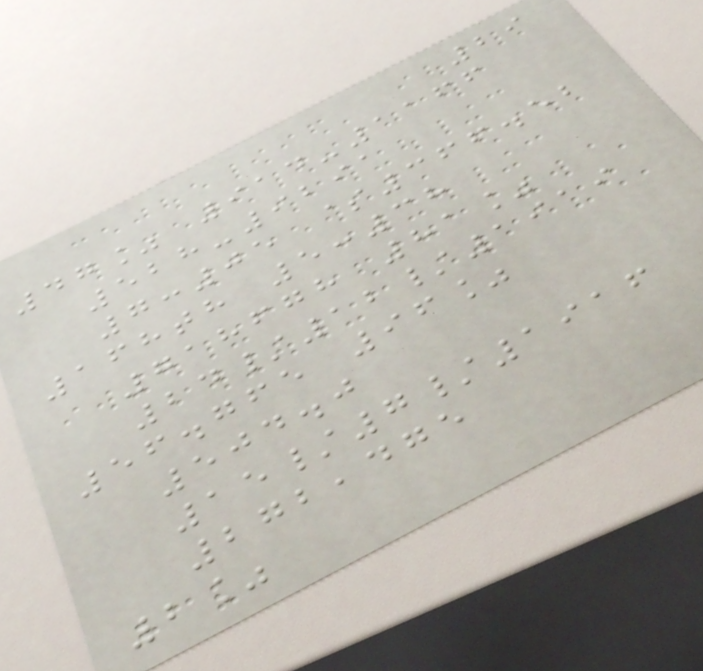29
47% 914-1166
528-9291
7:05 $366.52
168th 5:38
718678 81%
24/12/1919
56.765 96%
504.0
15/7/1916
272,475
2%
